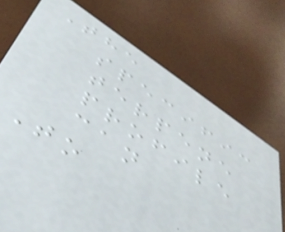The
specific
terpene
profile
can
To
